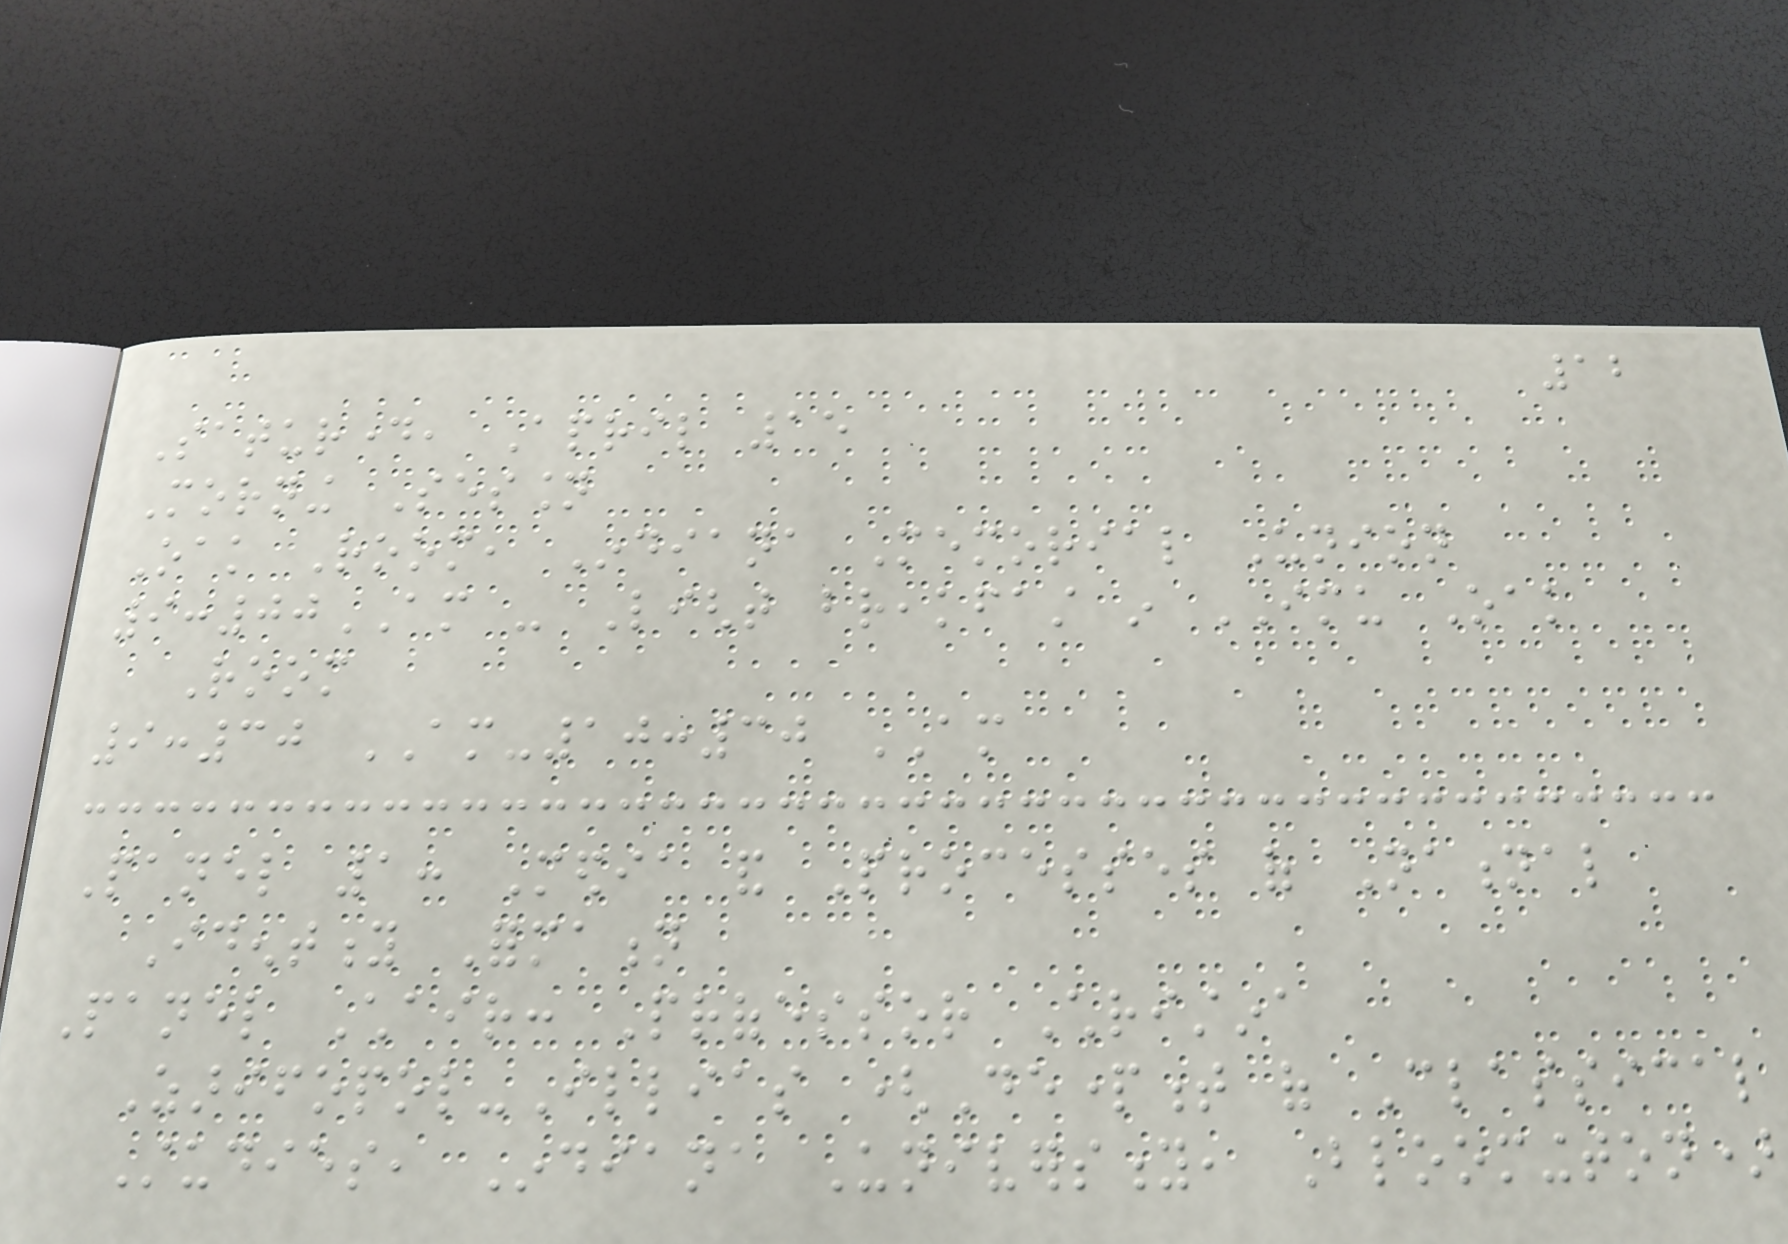12
Saturday, April 15
Morning Session
Oak Room, Indiana Memorial Union
9:00AM - Light breakfast in IMU Oak
Room
9:30 AM-10:30 AM
Panel 1: Media and Processes of National
Identity Formation
Panel Chair: Professor Christina
Zarifopol-Illias (Department of Classical
Studies, Indiana University, Bloomington)
